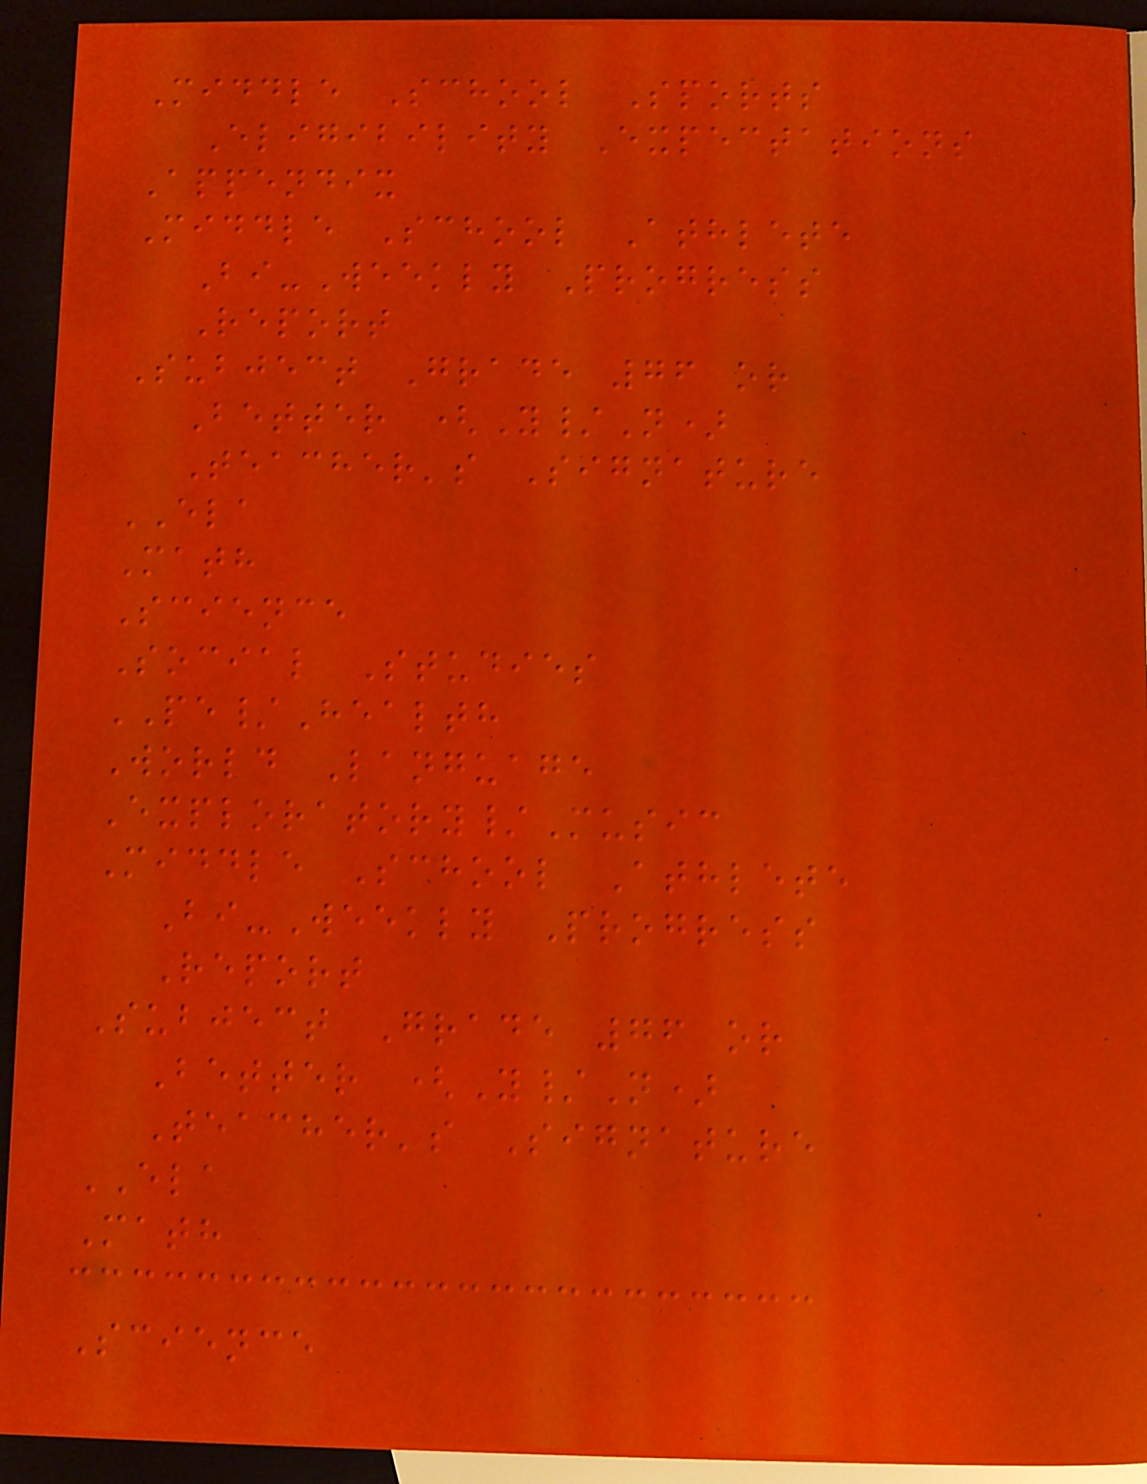Middle School Sports
Eligibility Expectations
Appendix
Middle School Athlete
Bi-Weekly Progress
Report
Subject Grade 76 or
Better (Y/N)
Teacher's Signature
ELA
Math
Science
Social Studies
PE/Health
World Language
Exploratory/Music
Middle School Athlete
Bi-Weekly Progress
Report
Subject Grade 76 or
Better (Y/N)
Teacher's Signature
ELA
Math
Science
